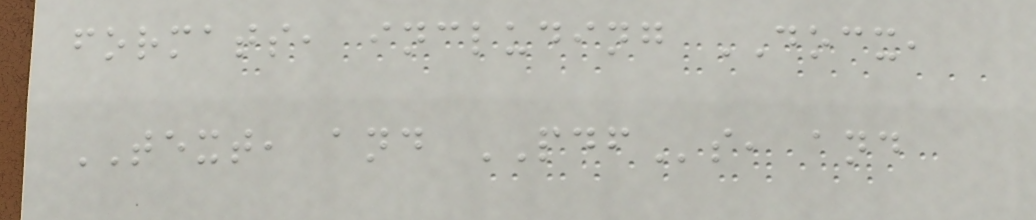formats, including DOCX,
TEXT, and PDFs, and
